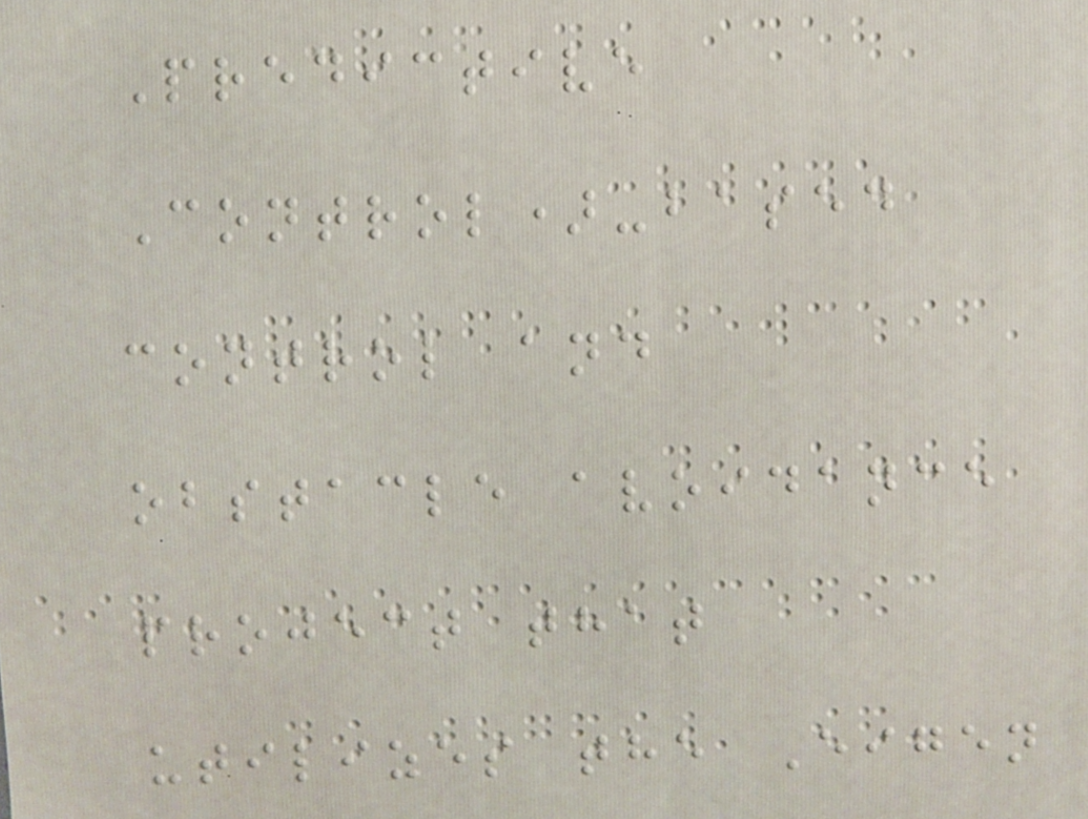Predictive
Control)-based
control and
obstacle avoidance
project that
utilizes the Eigen
